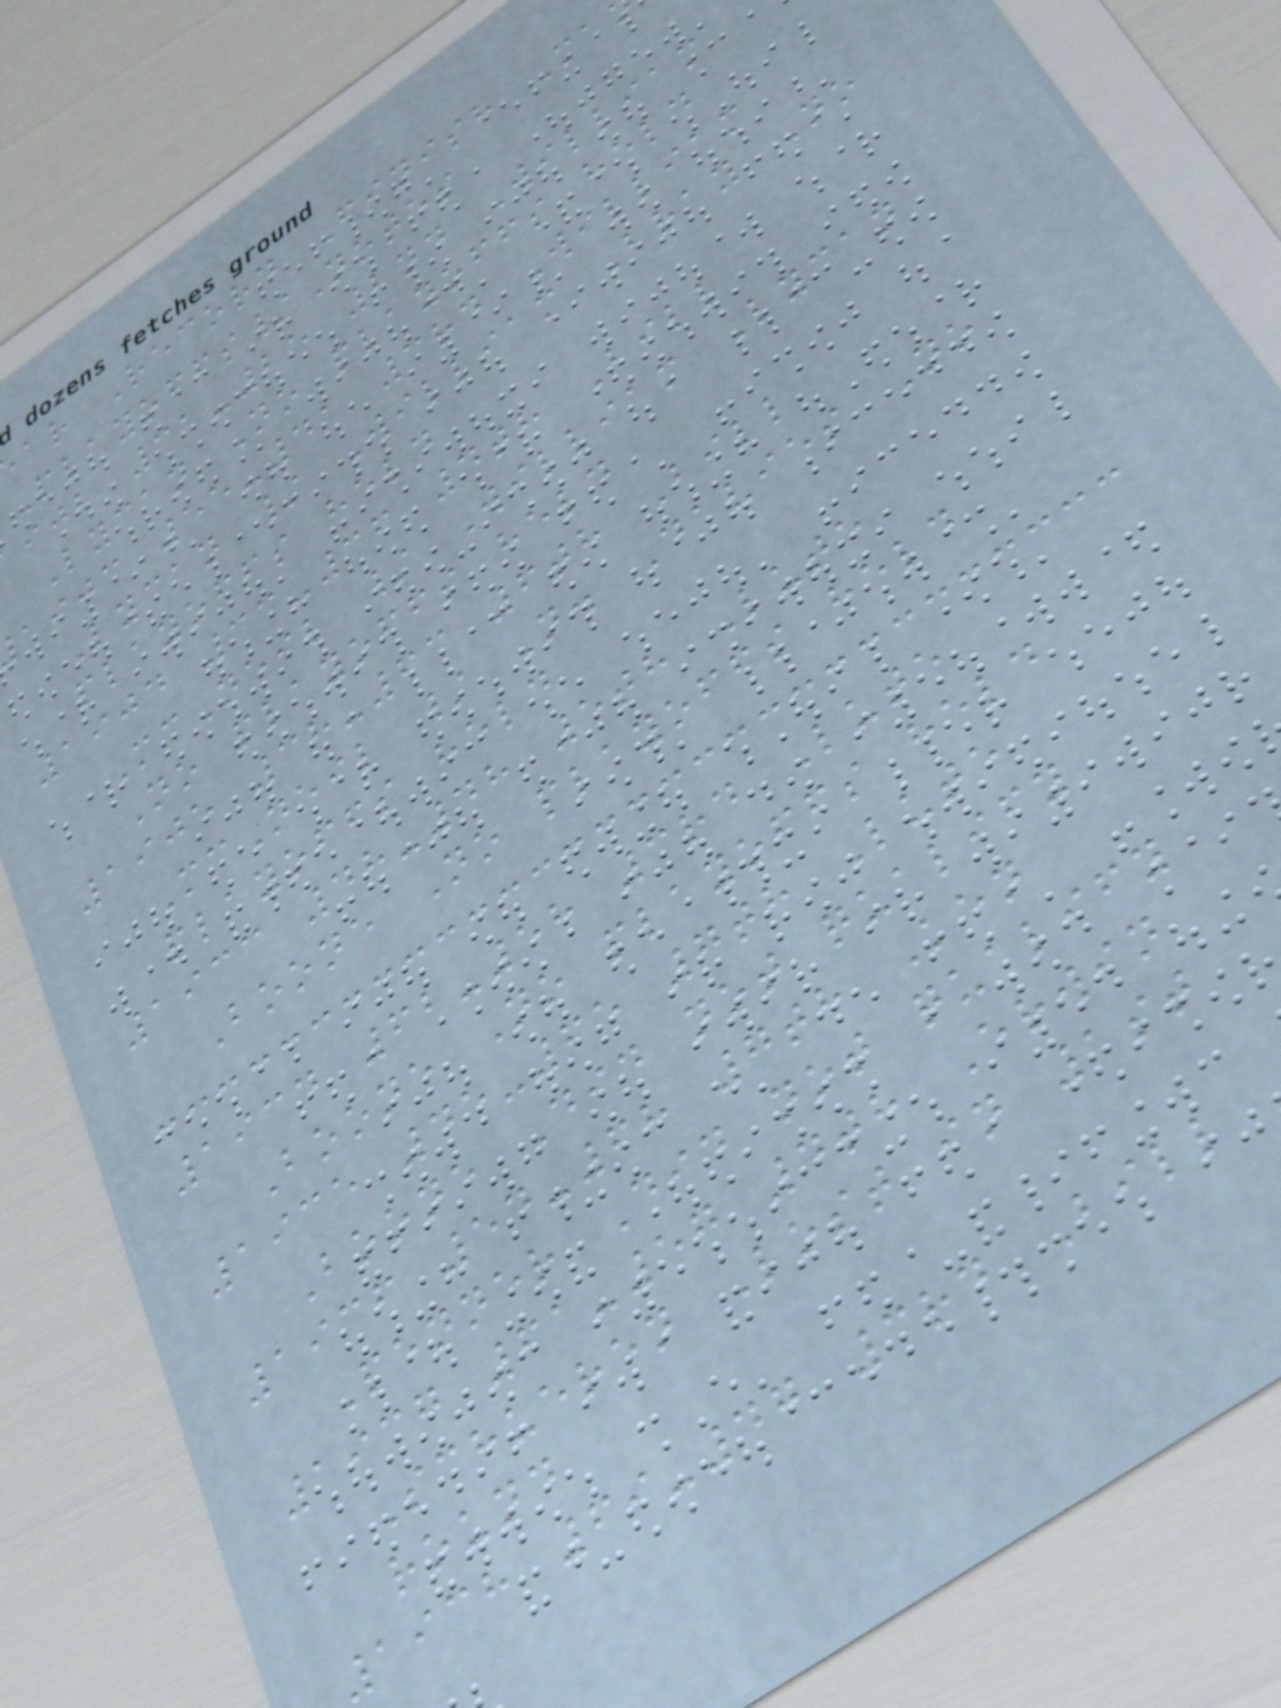ar Record Finish Ma
Playoffs/Notes
ijb 31-25 2nd William
Lycan No playoffs held
aijc 55-41 3rd William
Lycan / William Bray No
playoffs held
1904 33-36 4th Bill
McNeil / William Lycan
No playoffs held
1905 38-63 6th Bill
McNeil / N. Davies No
playoffs held
1933 48-48 5th Lute
Boone No playoffs held
1934 62-58 3rd Lute
Boone No playoffs held
1935 45-65 7th Lute
Boone Did not qualify
1936 54-68 7th Ken
Penner Did not qualify
1937 61-57 4th Erwin
Schueren Lost in 1st
round
1938 69-47 3rd Bill
